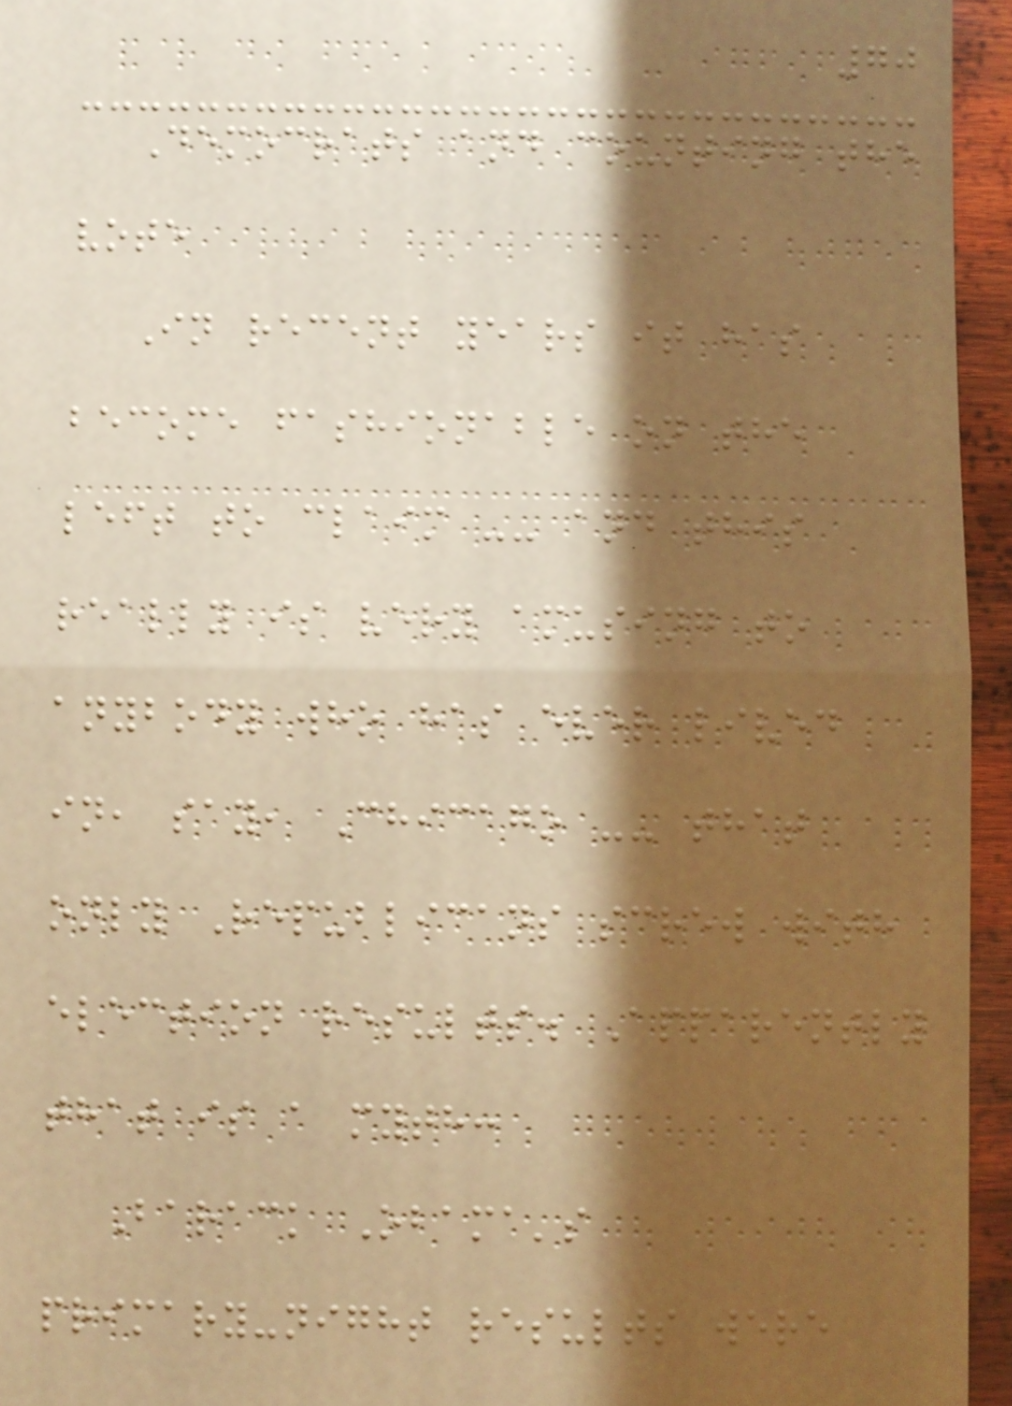70
Democrats and counting the
vote
In recent years it has
become fashionable on the
left to claim -- and this
really is very amusing to
anybody who has ever lived
in, say, Chicago -- that
only Republicans screw with
election results. Apparently
that is a myth:
Barack Obama's
primary-night results were
